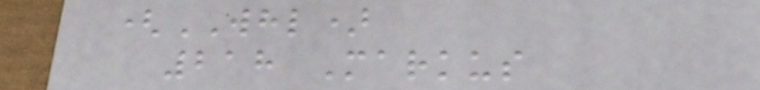(WHL)
218 Markus
